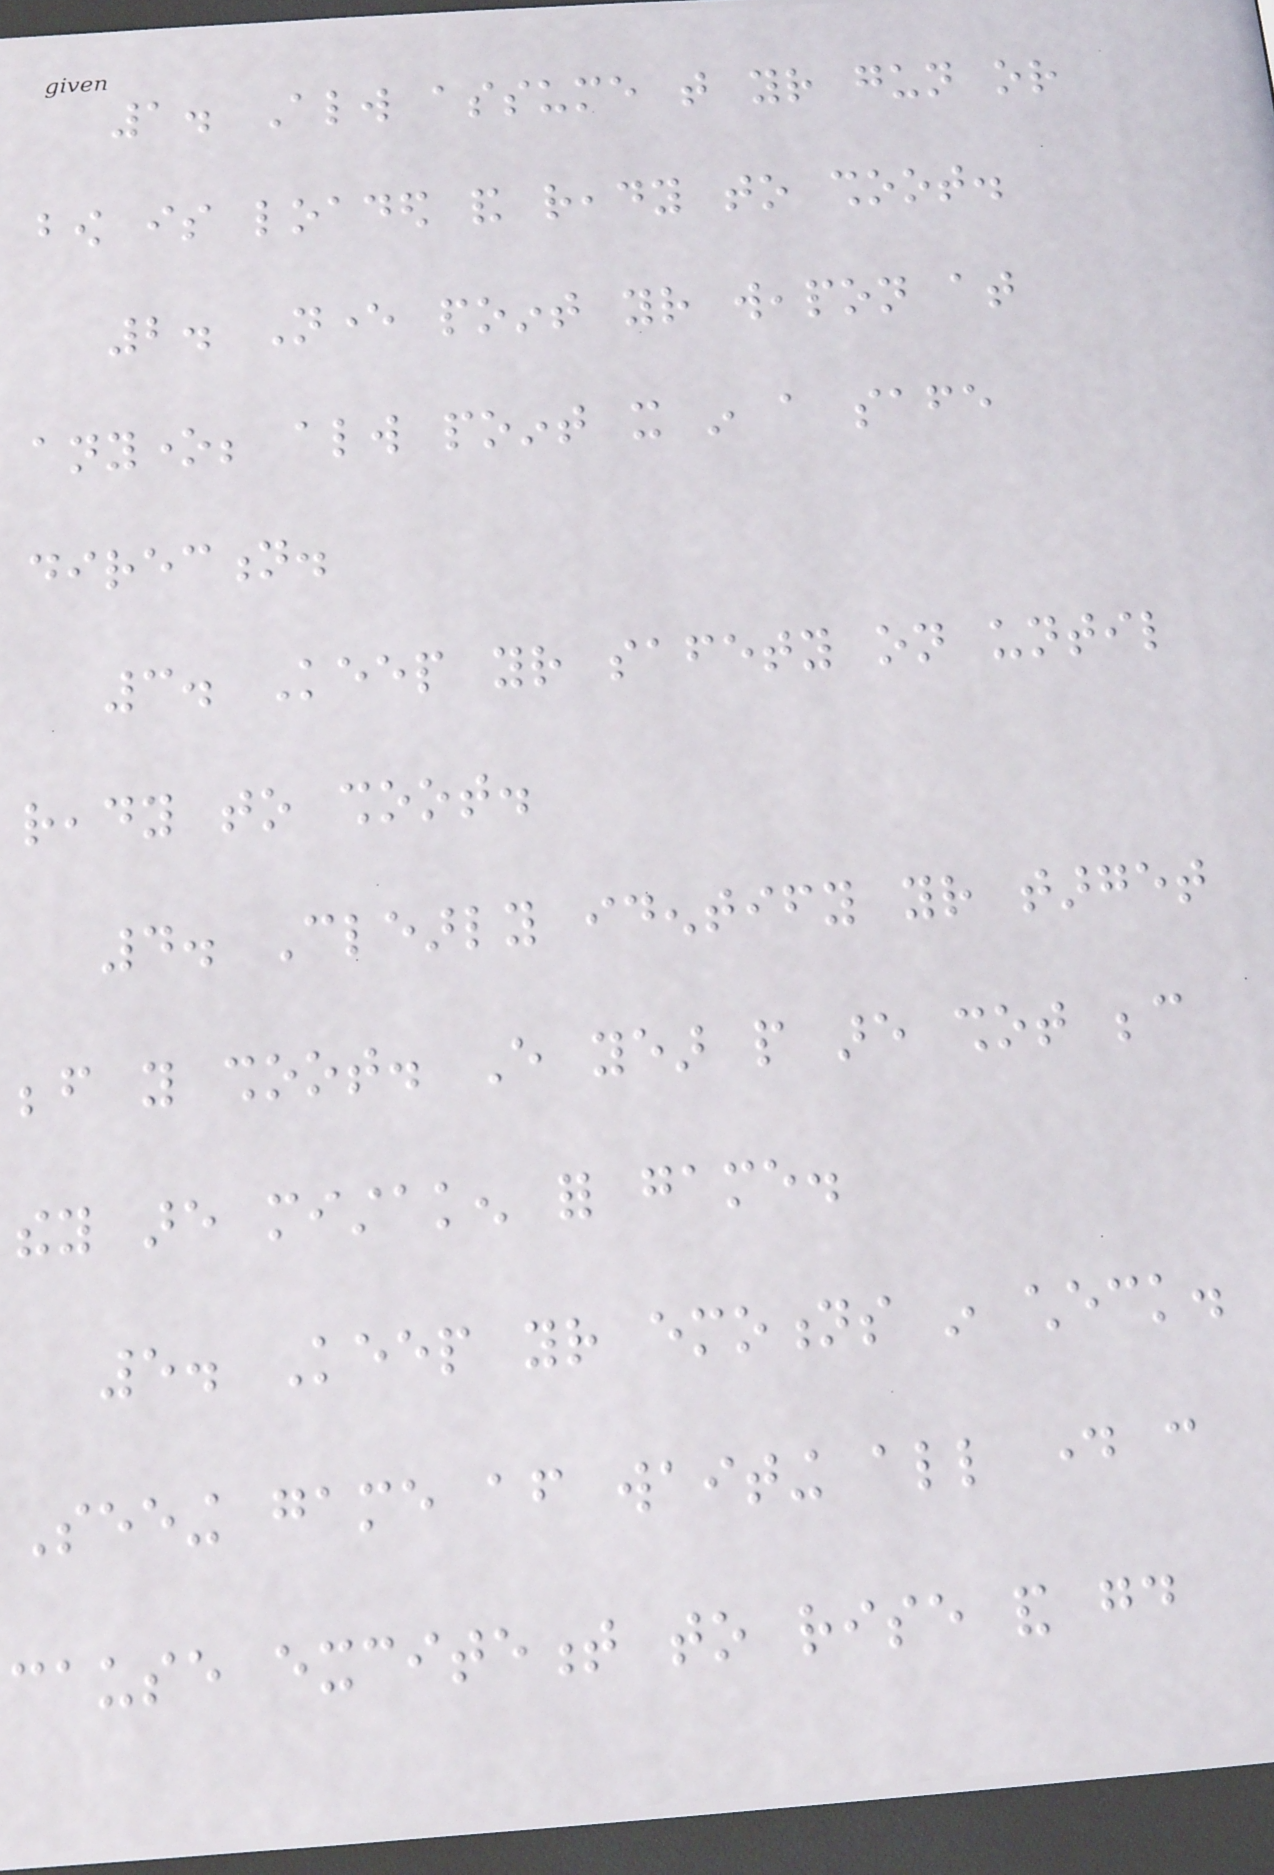1. Always assume that your gun or
bow is loaded and ready to shoot.
2. Never point your weapon at
anyone; always point it in a safe
direction.
3. Keep your safety on until
ready to shoot.
4. Clearly identify your target
before you shoot. Every year people are shot because
they are mistaken for game.
5. Keep your emotions in check.
Seeing game after waiting all day can
cause excitement to rise and good
